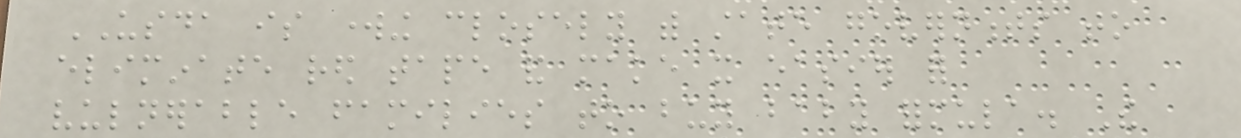USDA is working closely with state governments to
eliminate red tape and make it easier for
vulnerable families to buy baby formula. The
